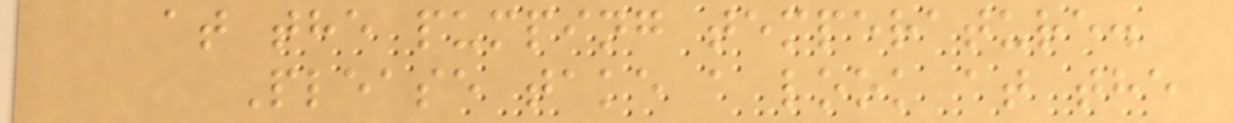at the pumping temperature.
Please take a look at the
